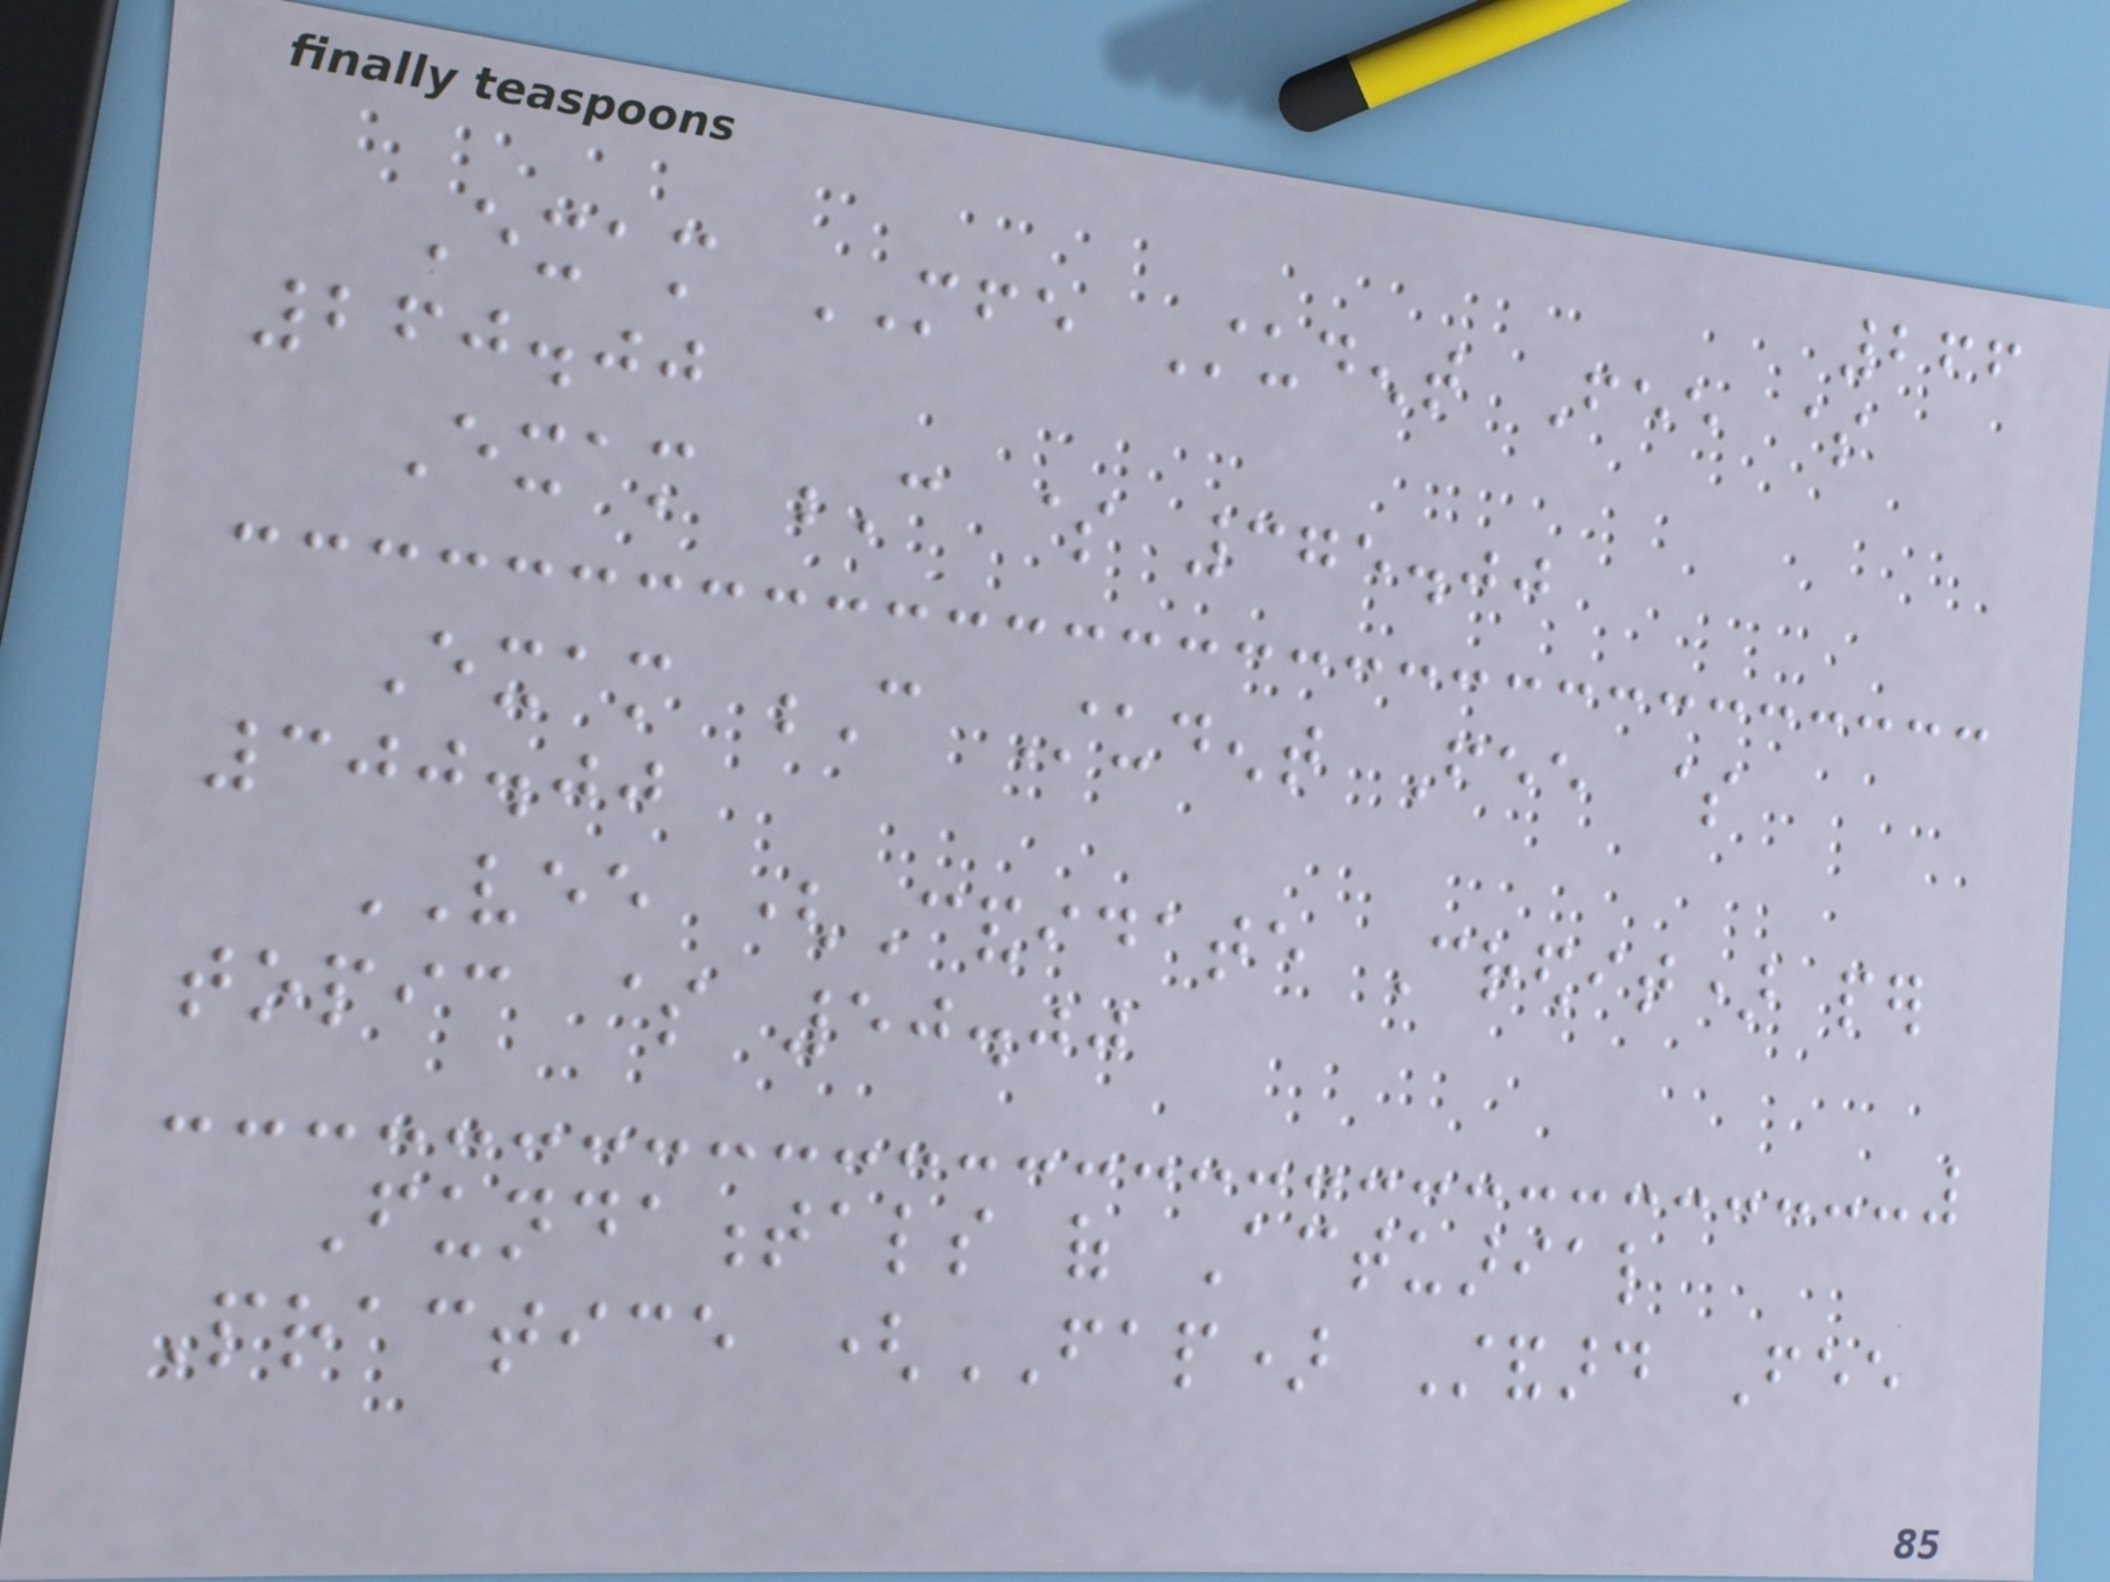266
Exam MFE Student Fee $
260.00
Exam C $ 375.00
Exam C Student Fee $
300.00
VEE (Candidate Credit) per
topic $ 50.00
Fundamentals of Actuarial
Practice (FAP) Standard Fee
